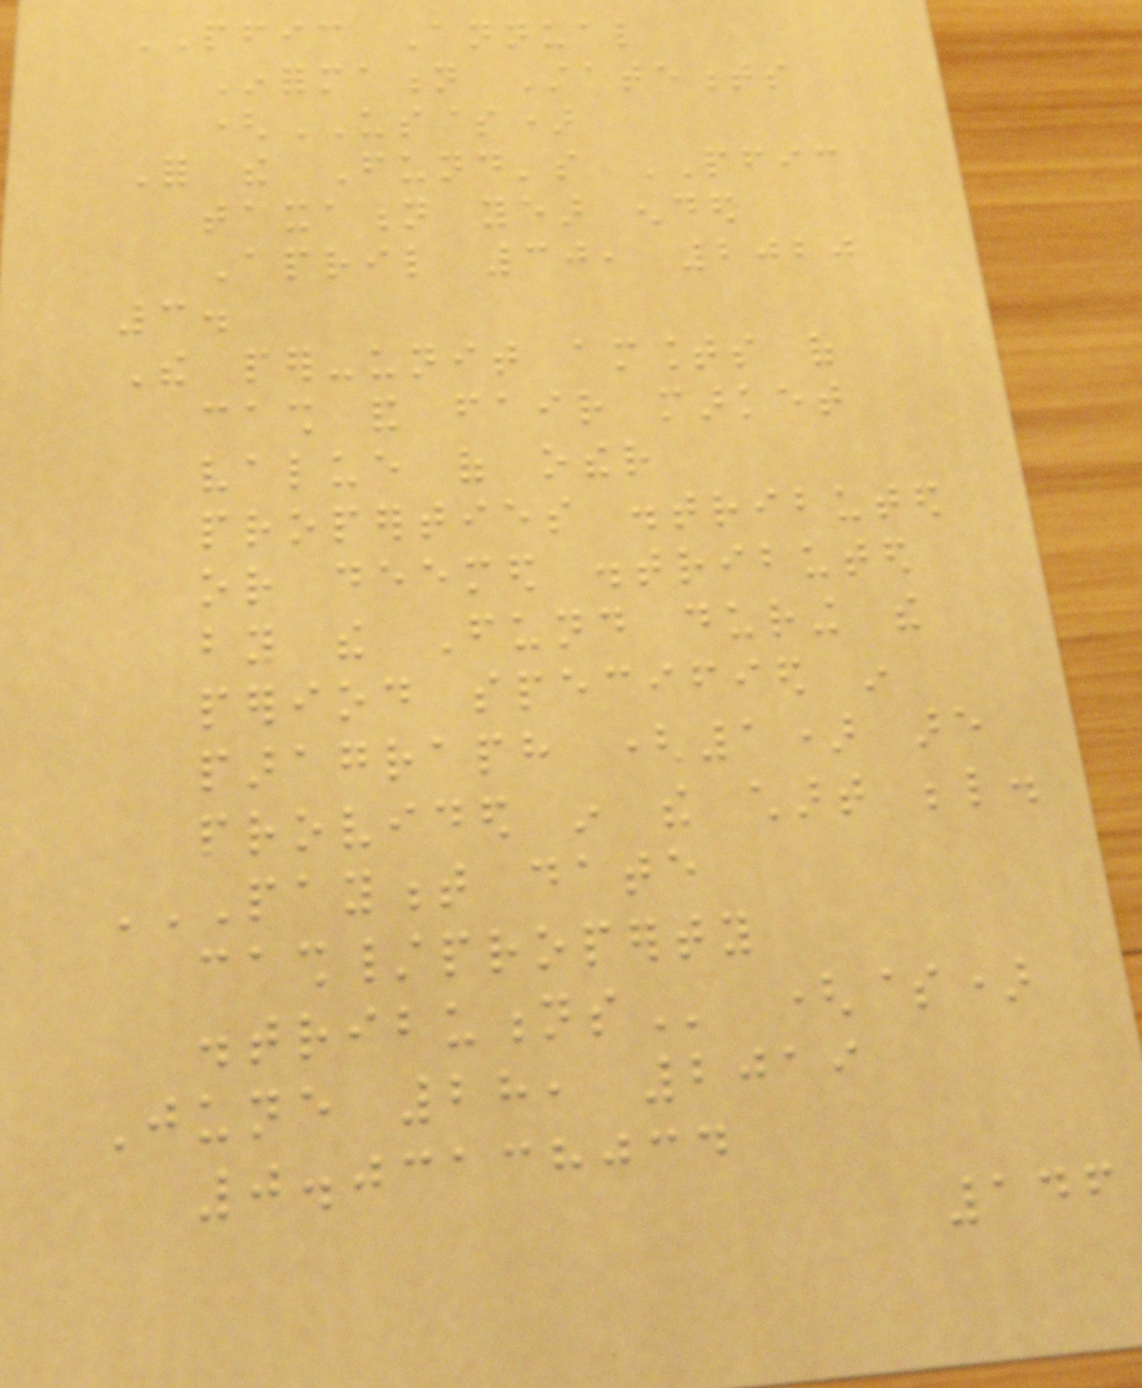PFIC Annual
Information Statements
(US$)
For the Fund's PFIC
taxation year ended
April 30, 2020
3.
The per-unit amounts of
cash and fair market
value of other
properties distributed
or deemed distributed
by the Fund during the
period specified in
paragraph (1) are
provided in the chart below.
PAYMENT DATE
CASH/PROPERTY
DISTRIBUTIONS ($)
June 28, 2019
0.03138034
146
